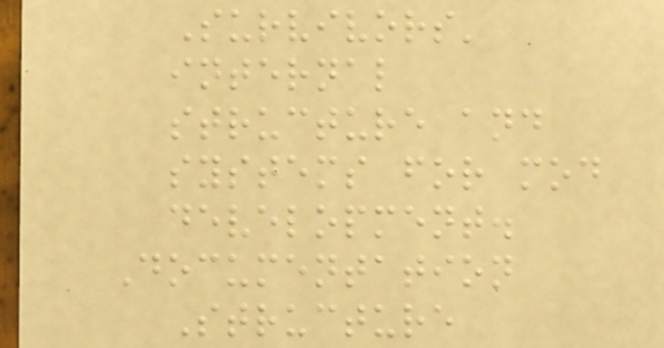Survivors'
internal
structure and
systems for mod
development.
Documentation
Structure
